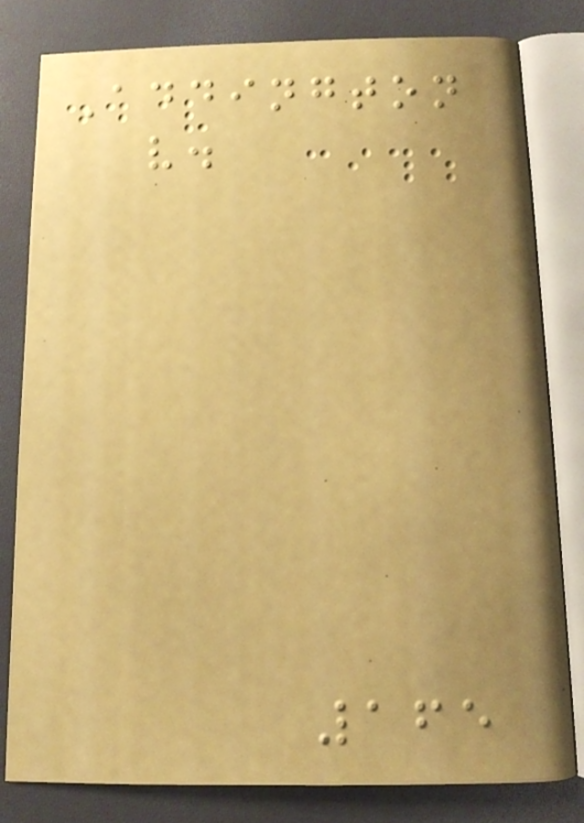Addington
v.
165
